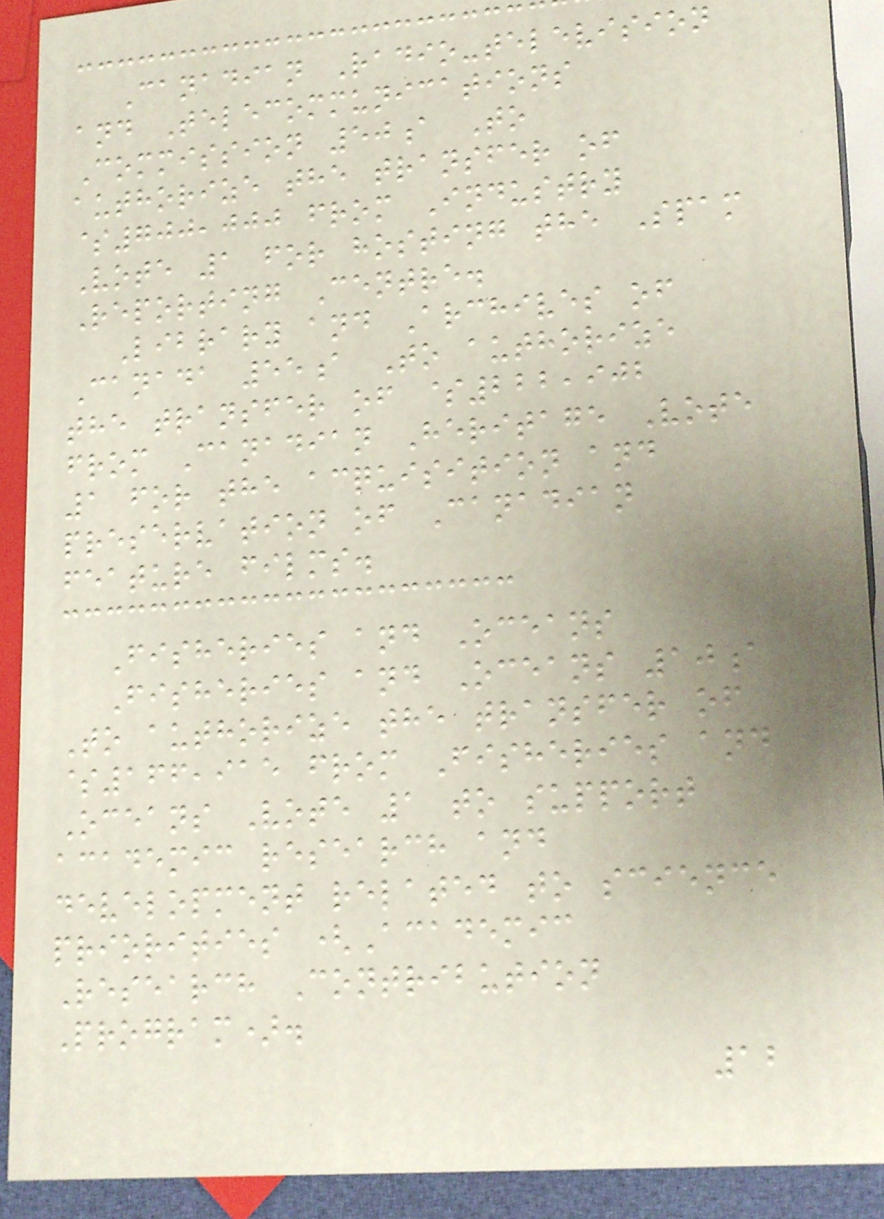Canadian Radio-television
and Telecommunications
Commission 50a To
authorize the transfer of
$700,000 from Industry
Vote 1 for hosting the Spam
Reporting Centre.
Library and Archives of
Canada 55a To authorize
the transfer of $222,902
from Canadian Heritage Vote
1 for the acquisition and
preservation of Canadian
feature films.
Fisheries and Oceans
Fisheries and Oceans 10a
To authorize the transfer of
$166,915 from Fisheries and
Oceans Vote 1 to support
academic research and
development related to science
priorities (Academic
Research Contribution
Program).
12
